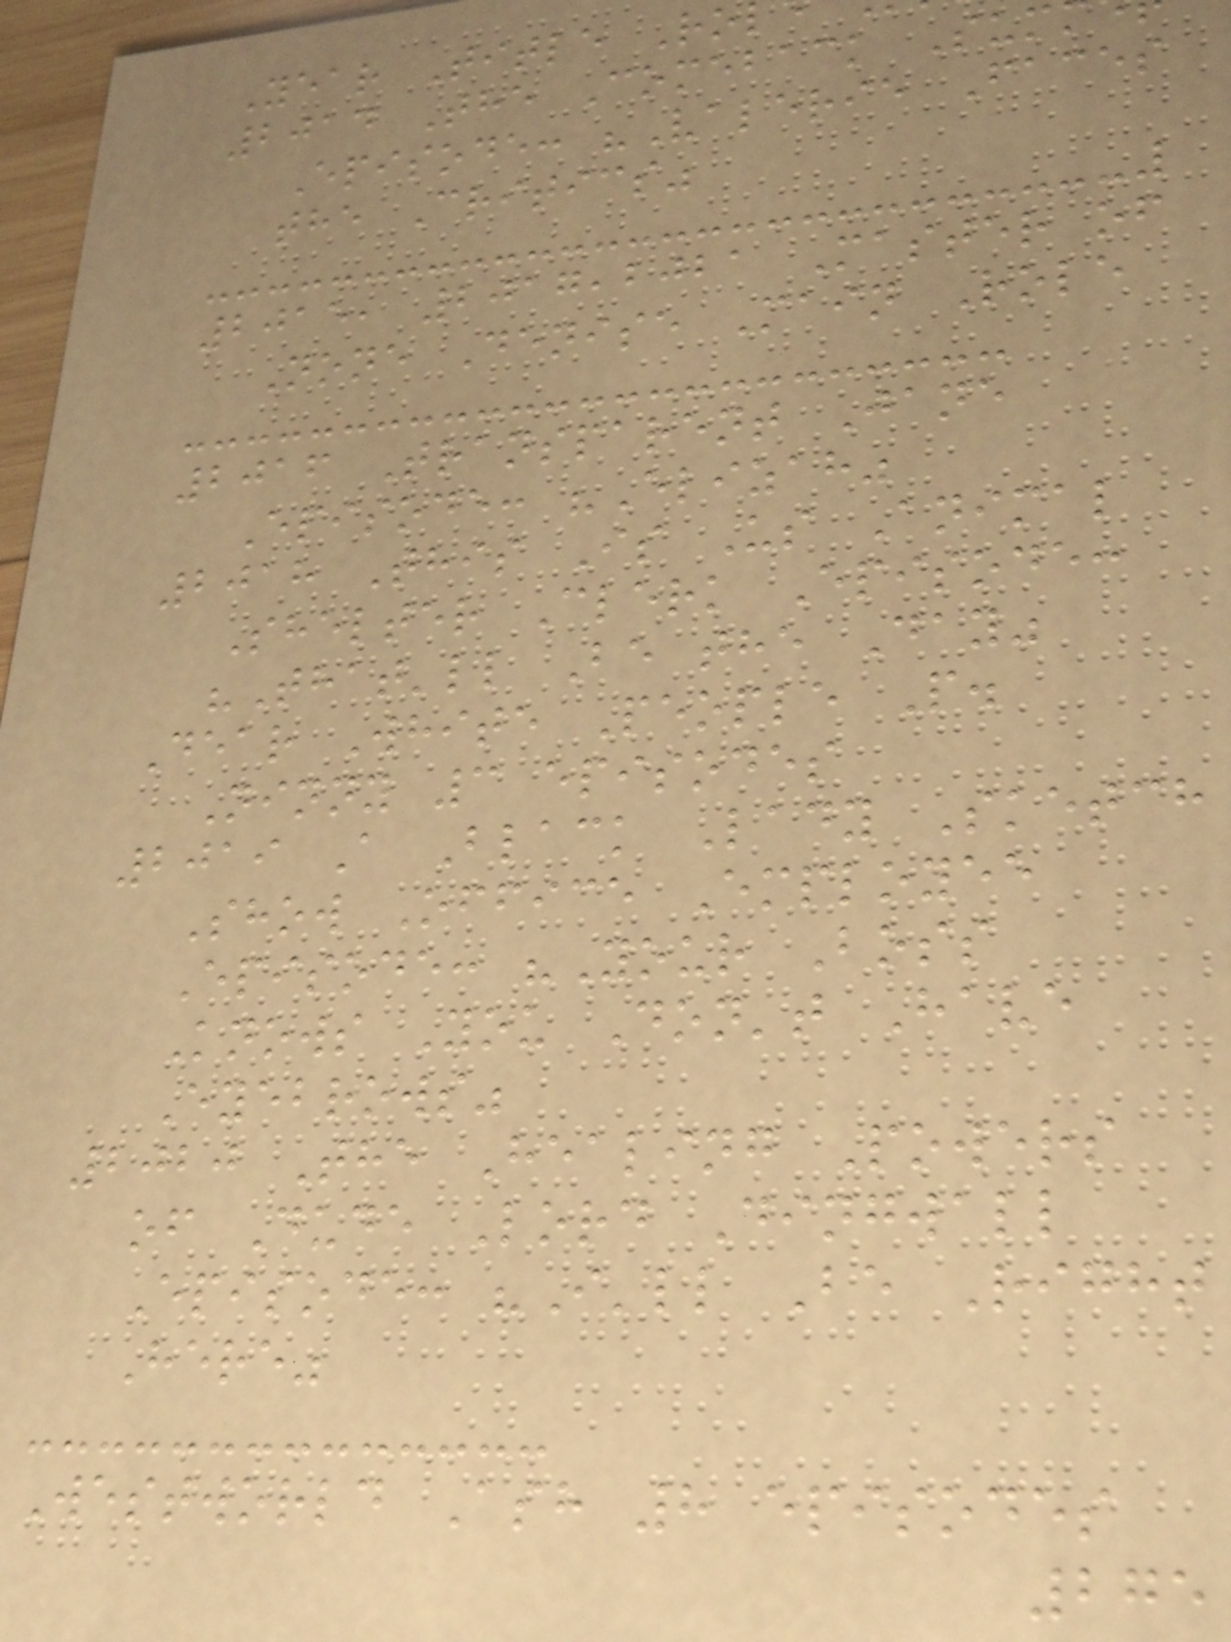Year Title Ro
2014 The Comeback Sum
Episode: "Valerie Faces
the Critics"
2015, 2017,2021 Master of
None Denise Main Role
2016 Transparent Jane
Episode: "Elizah"
2018 This Is Us Animal
Shelter Clerk Episode:
"That'll Be the Day"
Dear White People P.
Ninny 3 episodes
2019 A Black Lady Sketch
Show Office Employee
Episode: "Your Boss
Knows You Don't Have
Eyebrows"
2020 The Healing Powers
of Dude Lord Dingwall
Episode: "I'll Be Right
Here"
Westworld Ash 8 episodes
275
